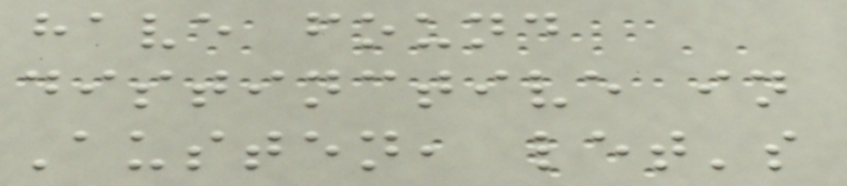have found
distinctive in
Austen, let's
